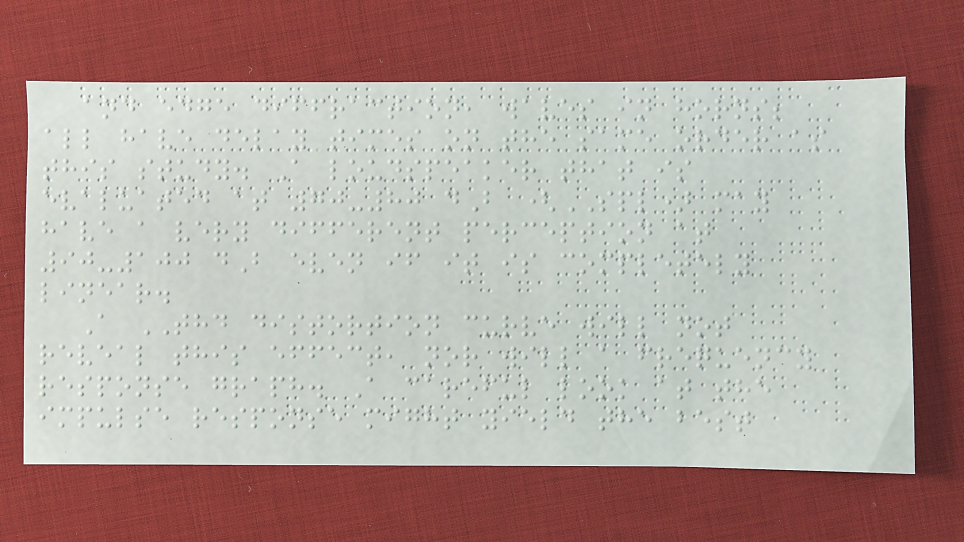and edge diffraction, waves in horns;
all have delay times on the same order as
this study. A loudspeaker that is
evaluated at 70-80 dB (SPL) may
have a very different perception at
90-100 dB even if it is completely
linear.
A THD distortion curve will not
reveal this effect, nor will a frequency
response graph. A careful look at the
impulse response might yield the best
